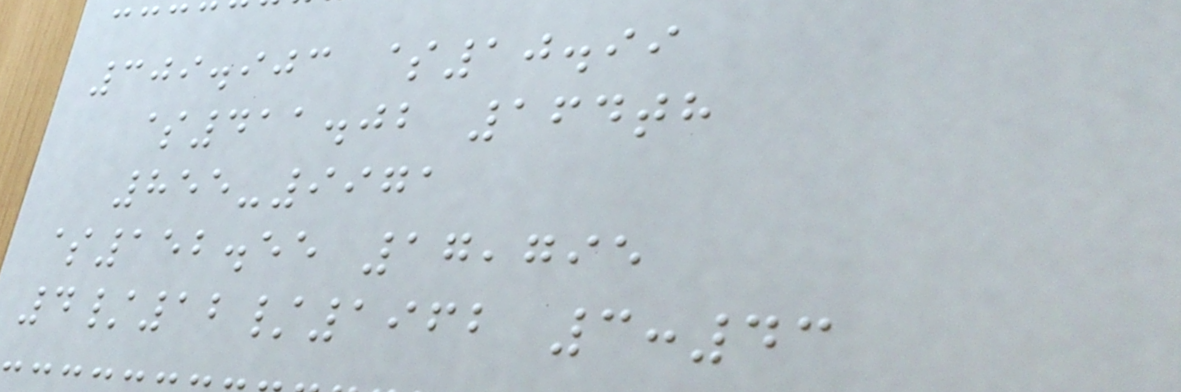309.903 $10.99
$411.02 164th
855-9971
$152.55 17,795
4/12/1962 3:43
